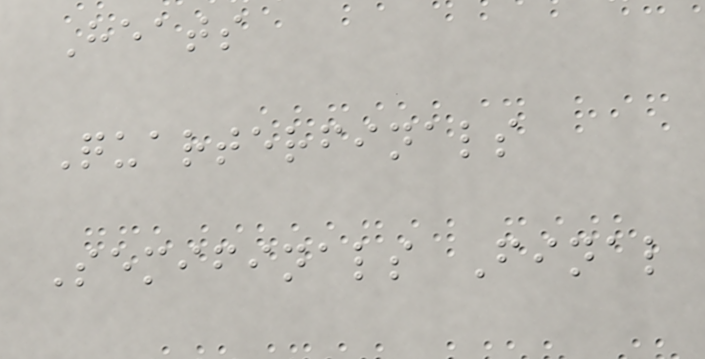Heats
Quarterfinals
Semifinals Final
